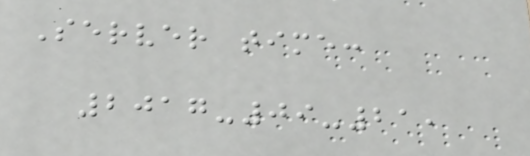Server time:
2017-09-21,
